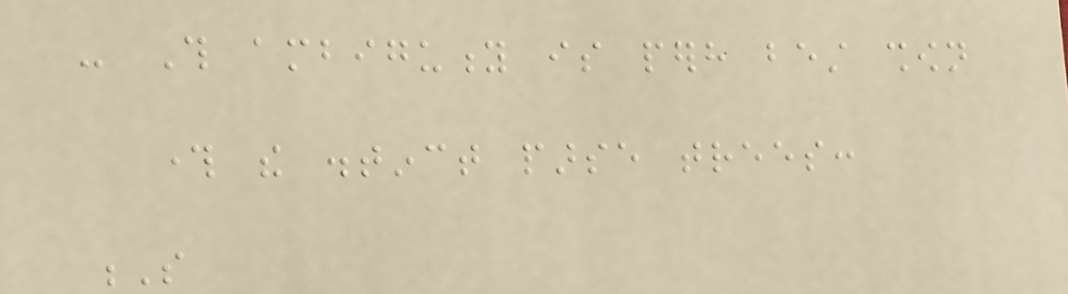- This ambiguity is perhaps best shown
through the distinct parse trees:
S
